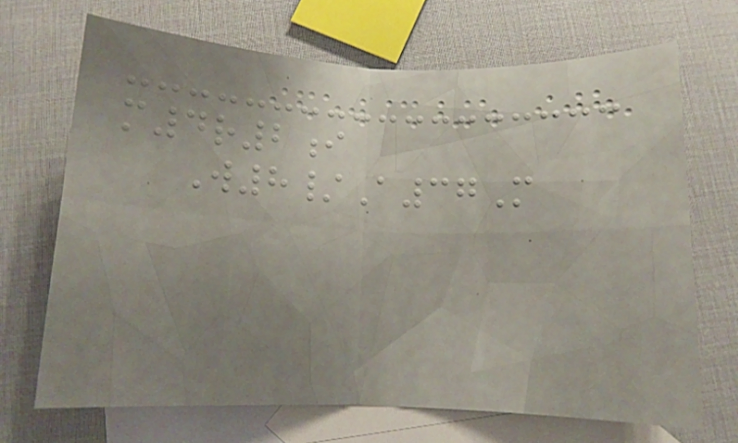m4r2i
W8/A37M
